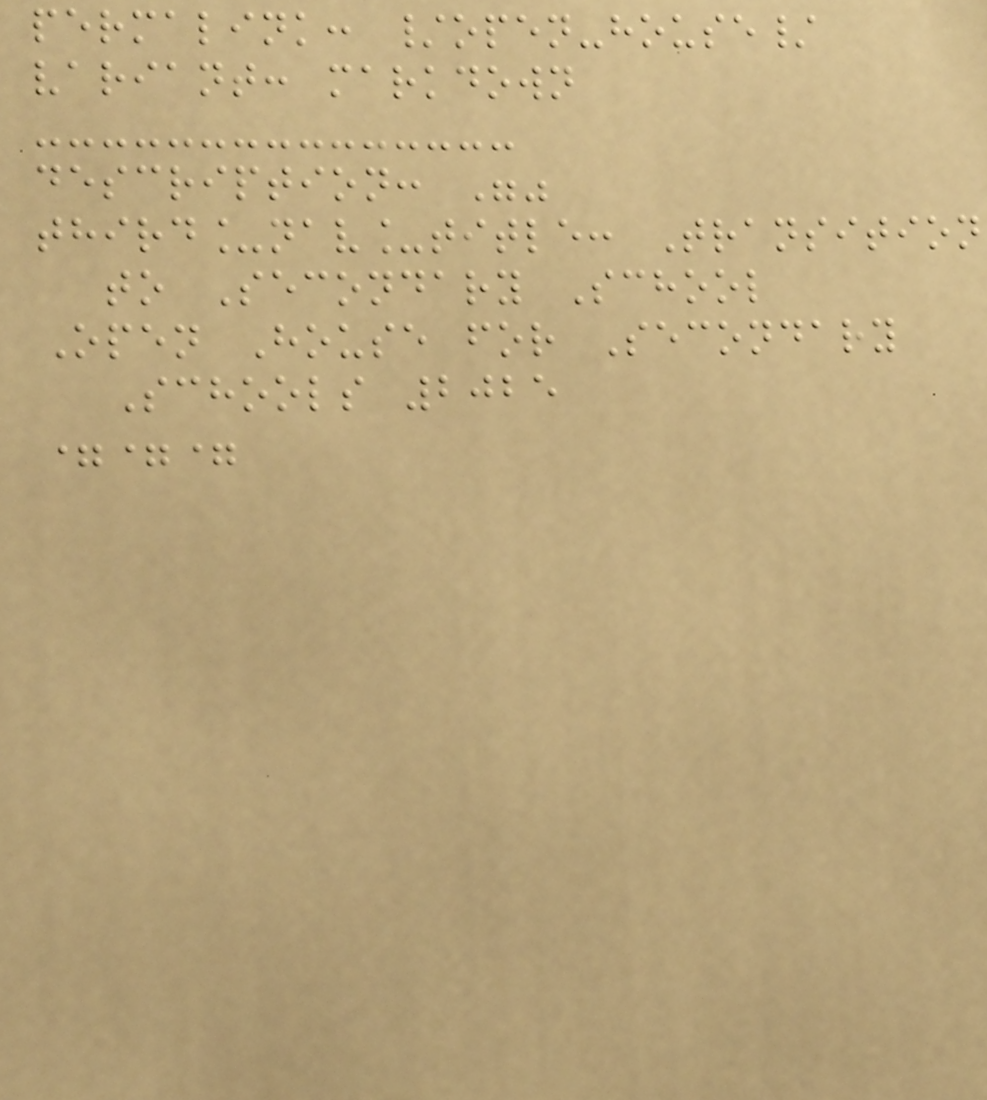permalink: /open-house/
variant: markdown
description: ""
third_nav_title: Transition
to Secondary School
Open House for Secondary
Schools 2025
===
